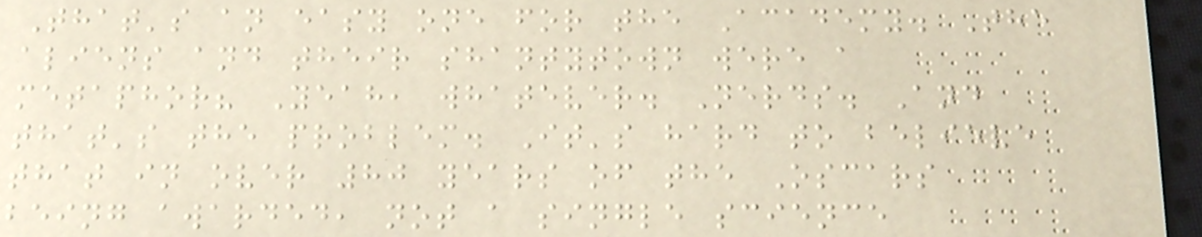That's an easy one for the Academy. The
aliens and their shantytown were a
metaphor? Yeah, whatever. Nerds. And
that's the problem. It's hard to believe
that in over 80 years of the Oscars
being awarded, not a single science
